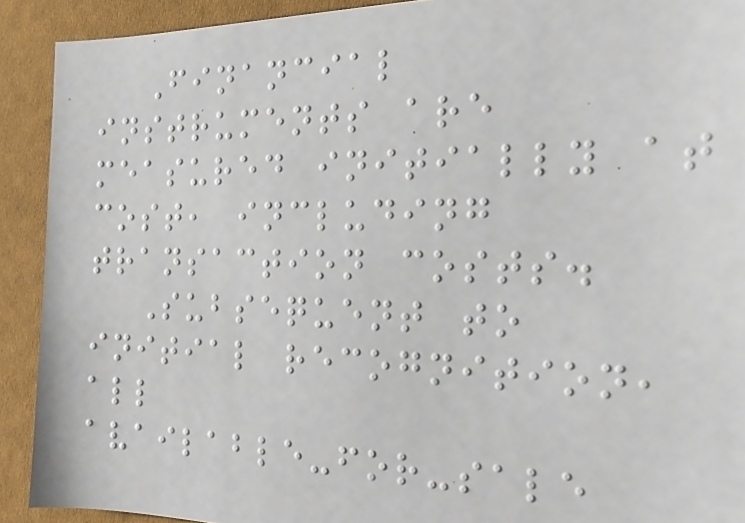Financial
instruments are
measured initially at
cost, including
transaction costs.
Subsequent to
initial recognition,
all
available-for-sale
